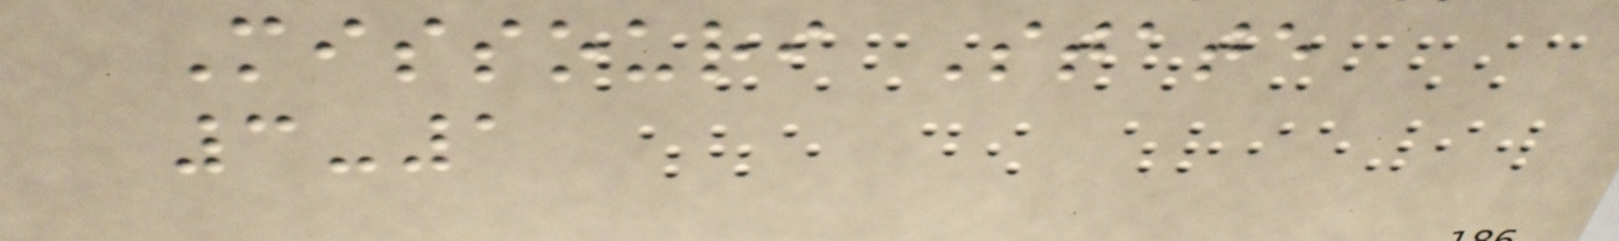Missouri State
3-1
